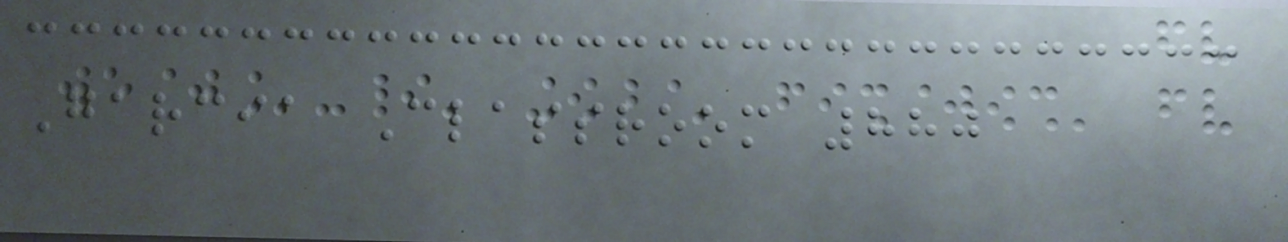Garcia Classroom 880
